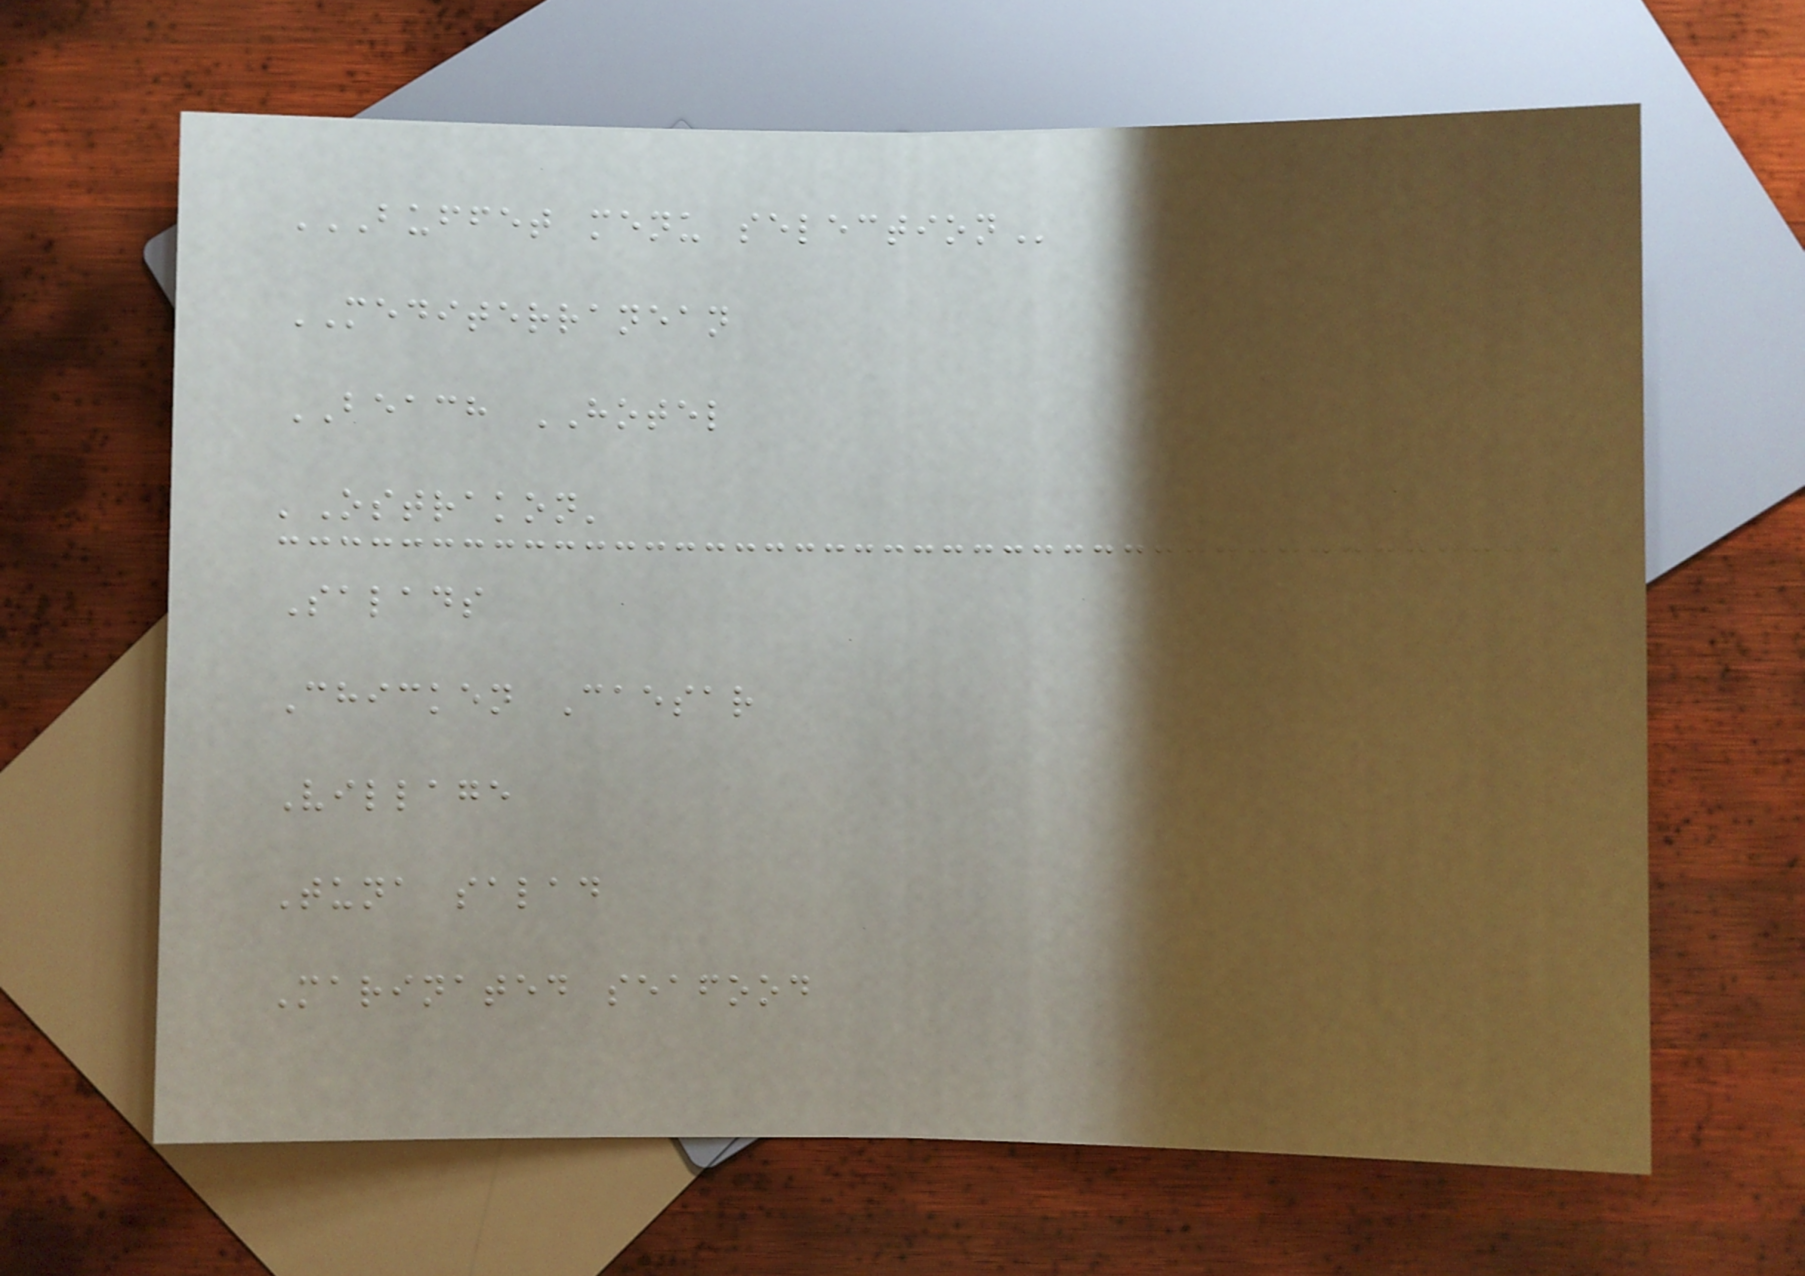BUFFET MENU SELECTION
MEDITERRANEAN
BEACH HOTEL
'Ostrakon'
Salads
Chicken Caesar
Village
Tuna salad
Marinated seafood
